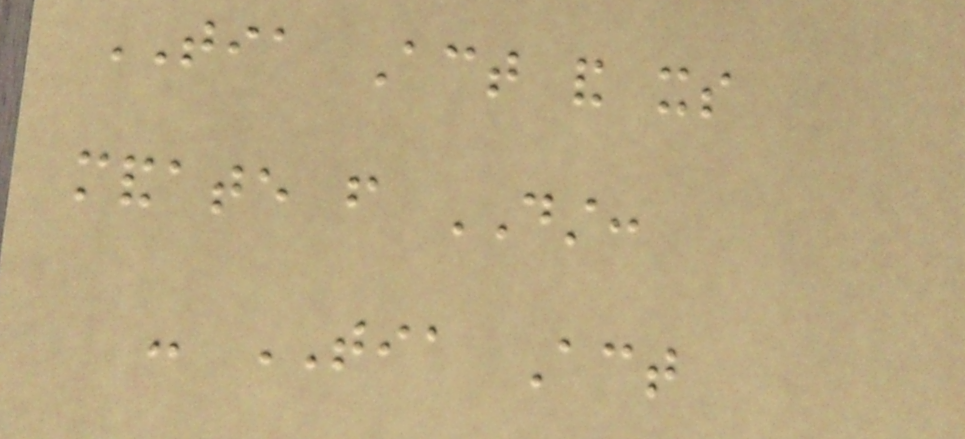TIA Act and its
mandate from DST:
- TIA Act
